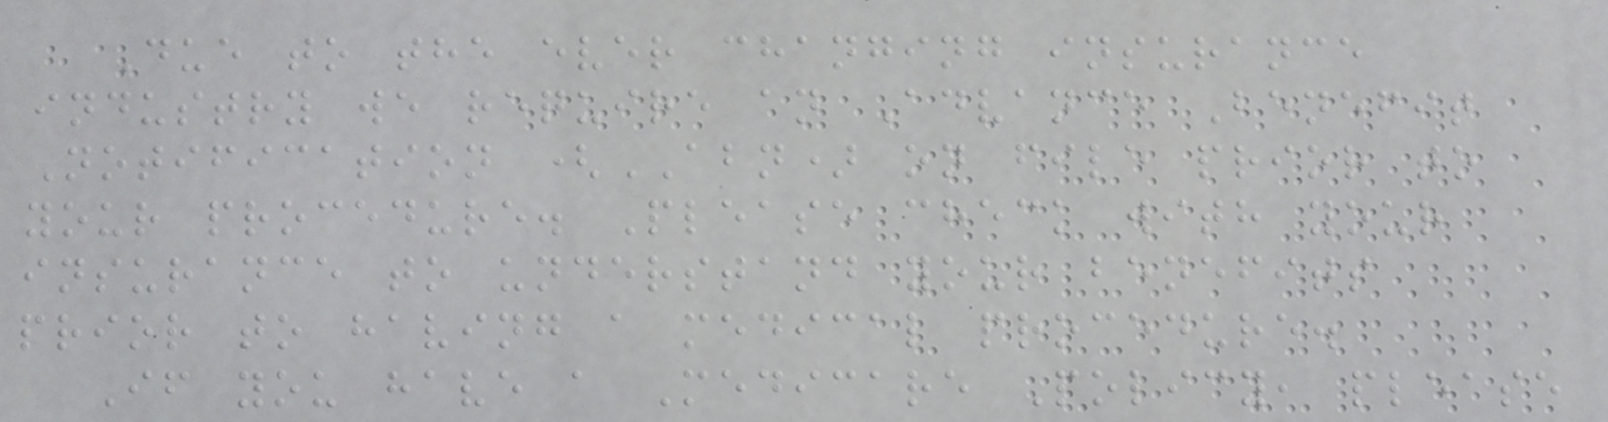Due to the ever changing insurance
industry we require an Advance Benefit
Notification (ABN) on file prior to
your procedure. Please check with your
insurance to understand your benefits
prior to having a medical procedure.
If you have a Medicare Policy, please
